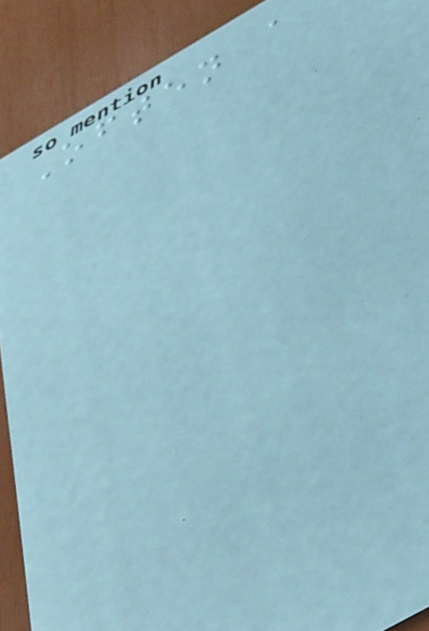Often a
